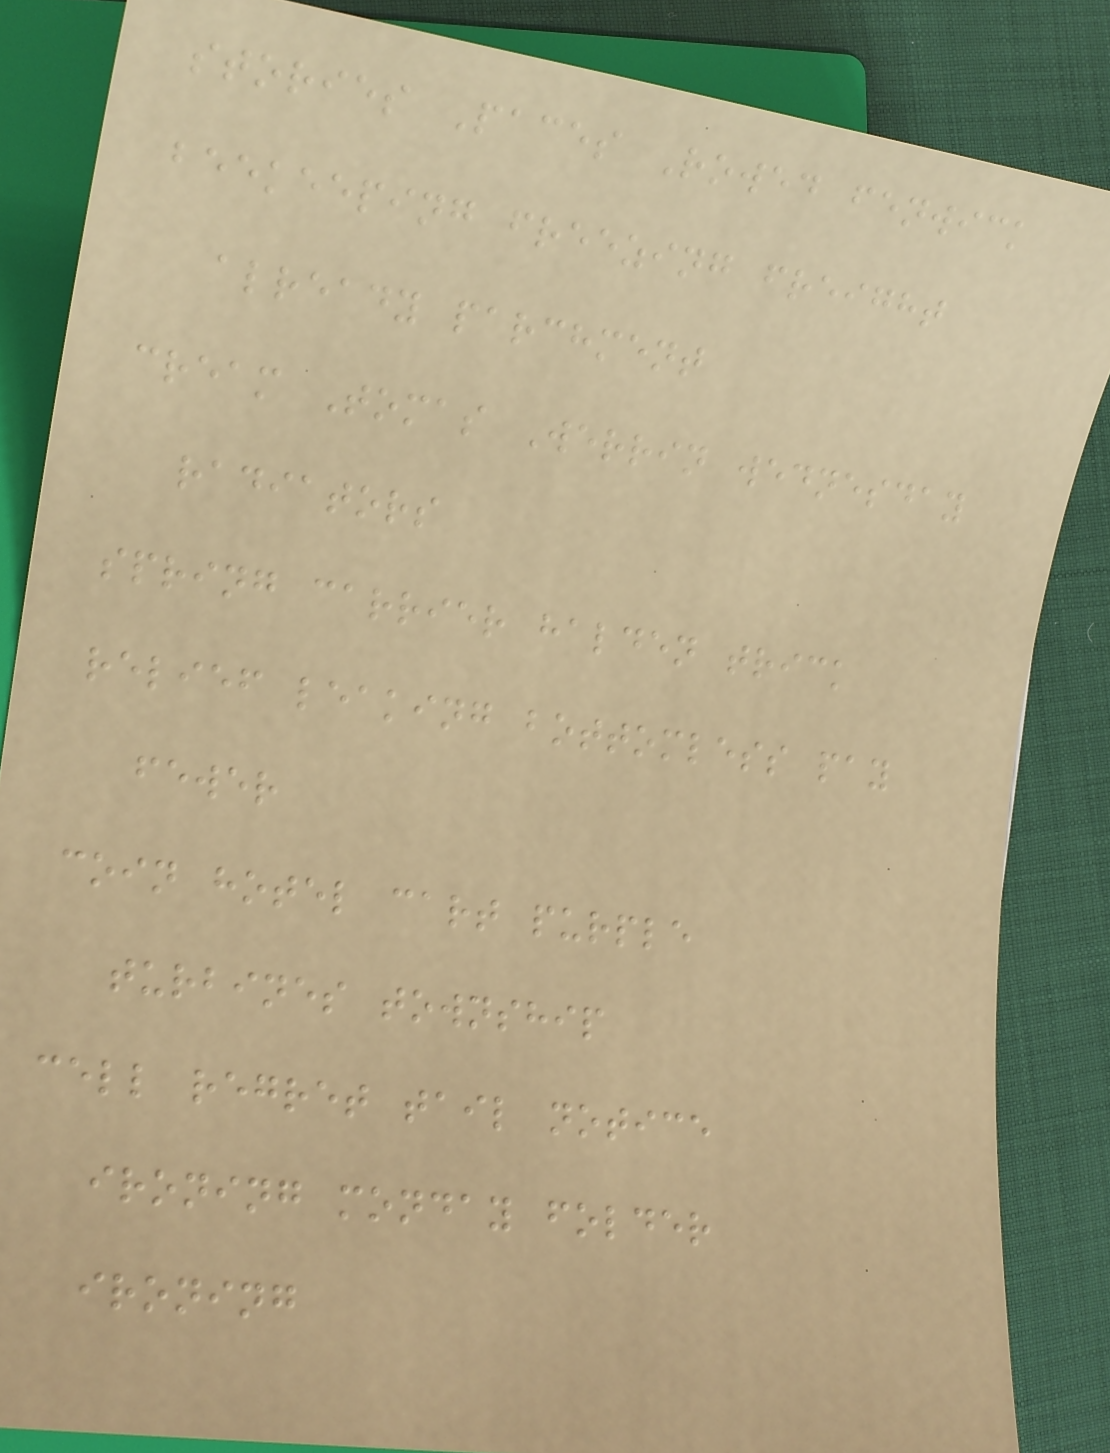stories Paces Rowed fenwick
beekeeping freezing freight
already parchment
cream Tomas Werrin wednesday
radiators
spring carrier halden trick
relief leaking bottomless pay
fewer
coin hotel cart purple
turbines township
cell regret tail notice
ironing monday folder
ironing
